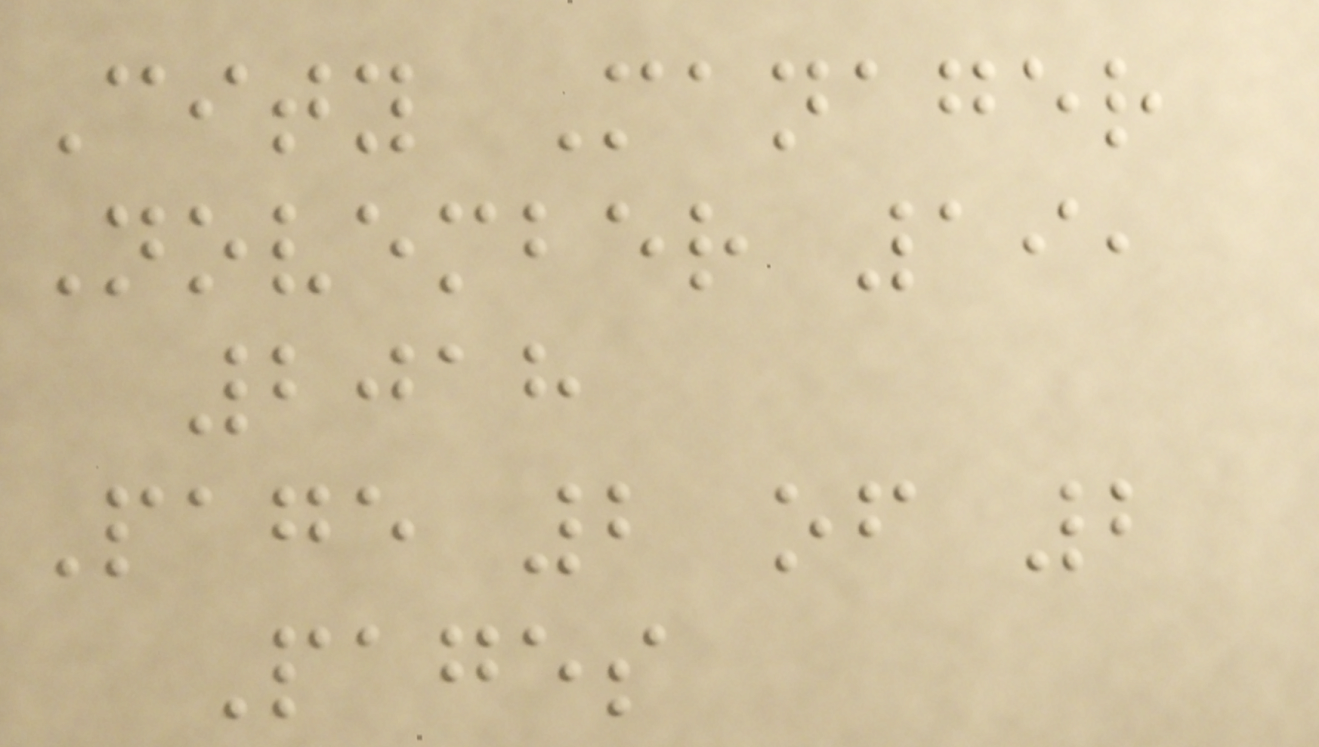City Manager
November 19,
2018
Page 2 of 2
Pages
